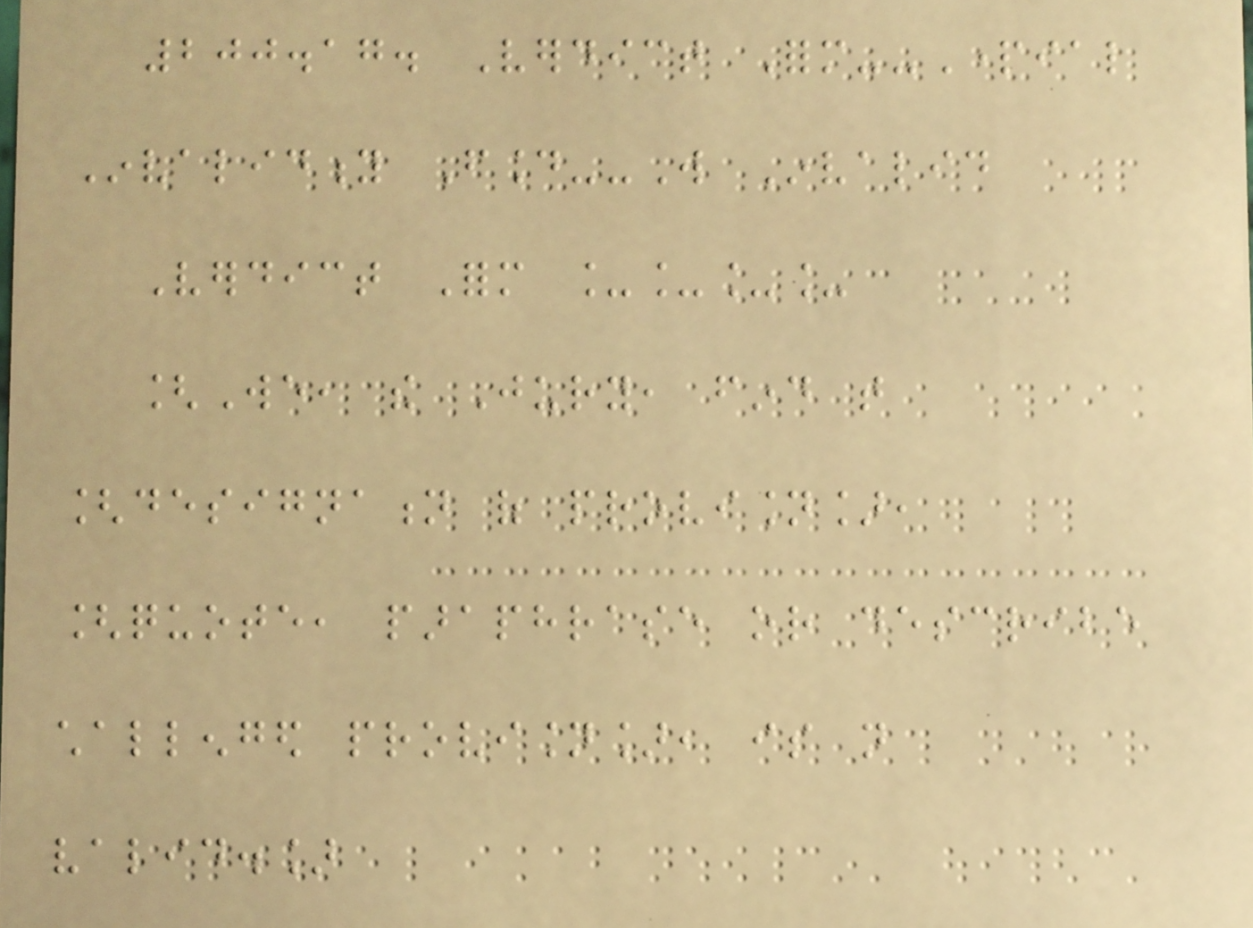200.17. Verdict Form--Partial
Invalidity Found--Will Invalid
Verdict Form ____
[We, the Jury, find that
[designation of provision],
[quote, paraphrase or describe
challenged provision], is not
valid.]
